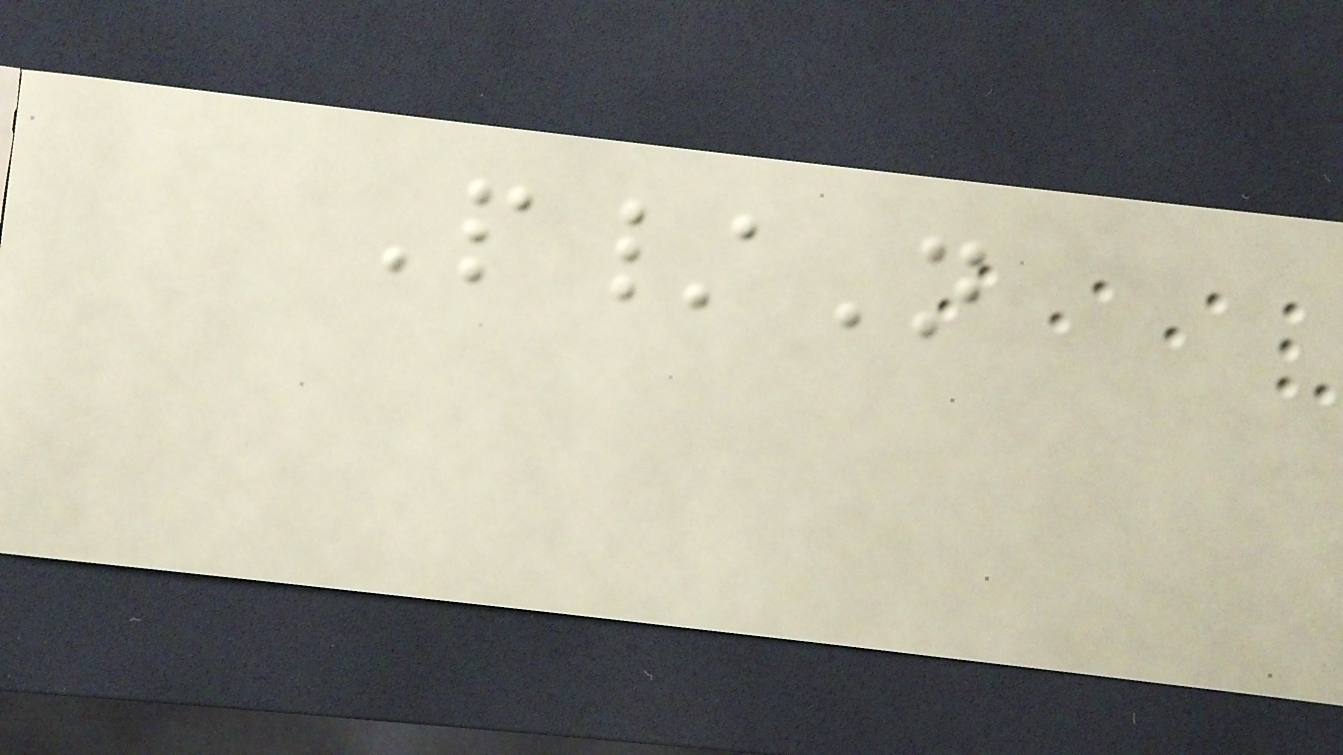P/N
